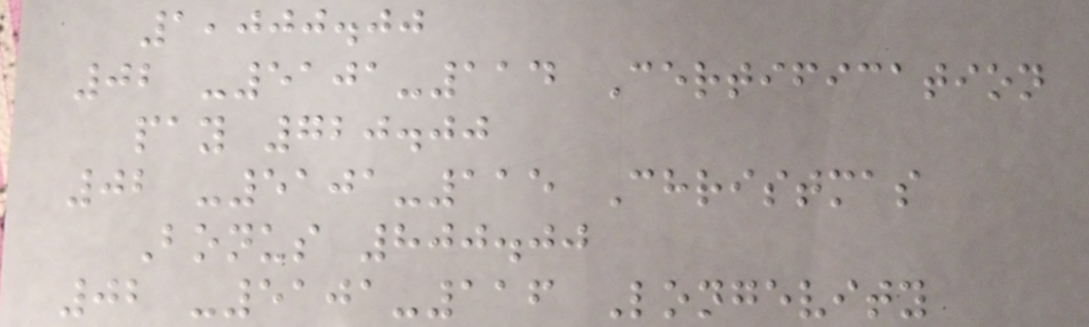1,000.00
02 -5101-114 Certification
pay 720.00
02 -5101-115 Christmas
Bonus 800.00
02 -5101-116 Longevity
